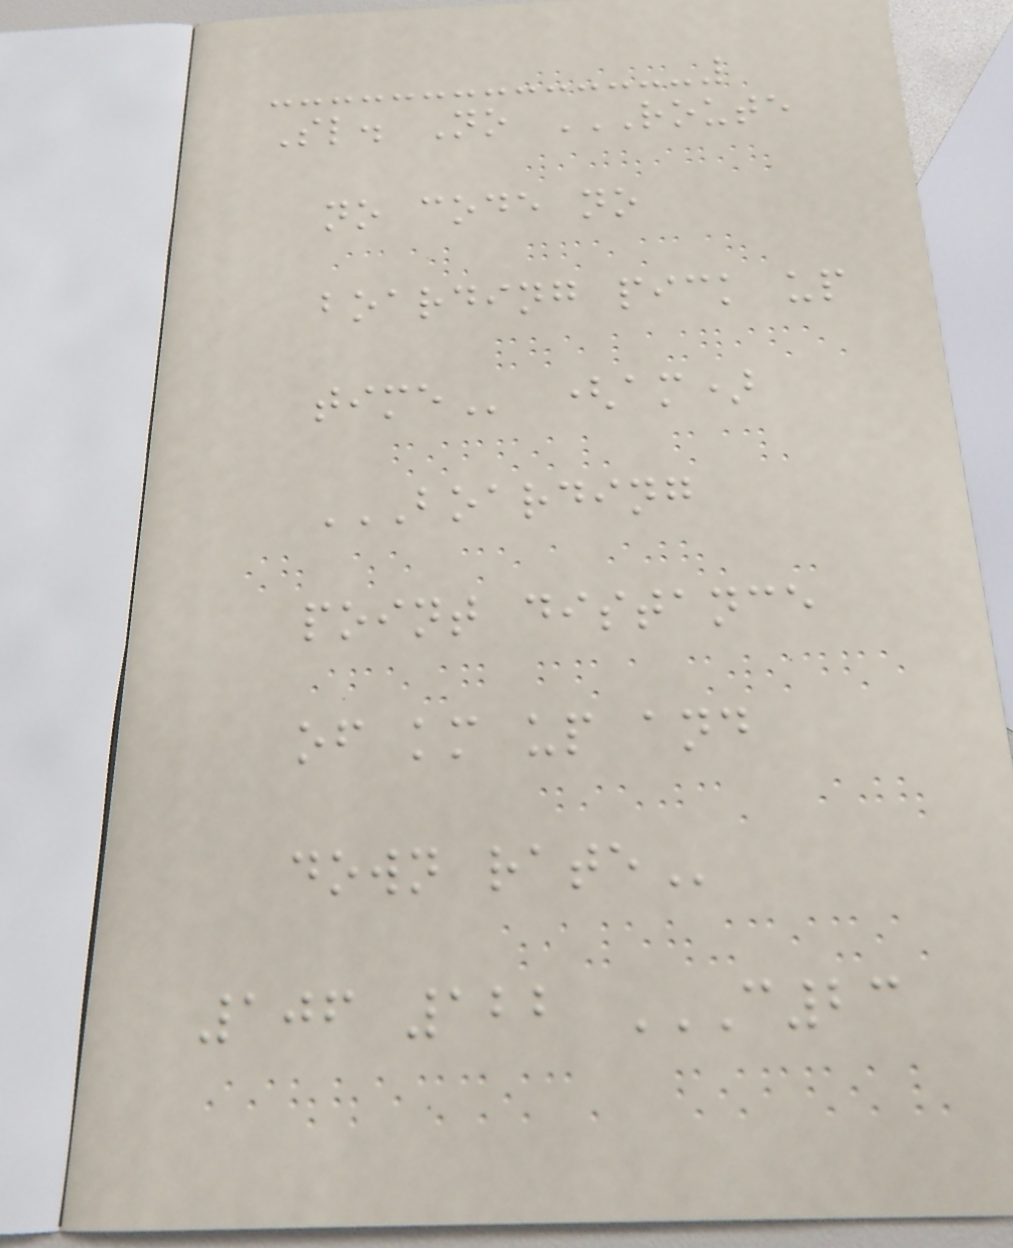Sl. No ROUTE
NO CODE NO
BOARDING PICK UP
TIME (am)
BOARDING
POINT DISTANCE
OF KM UP AND
DOWN RATE
106 122 C23
